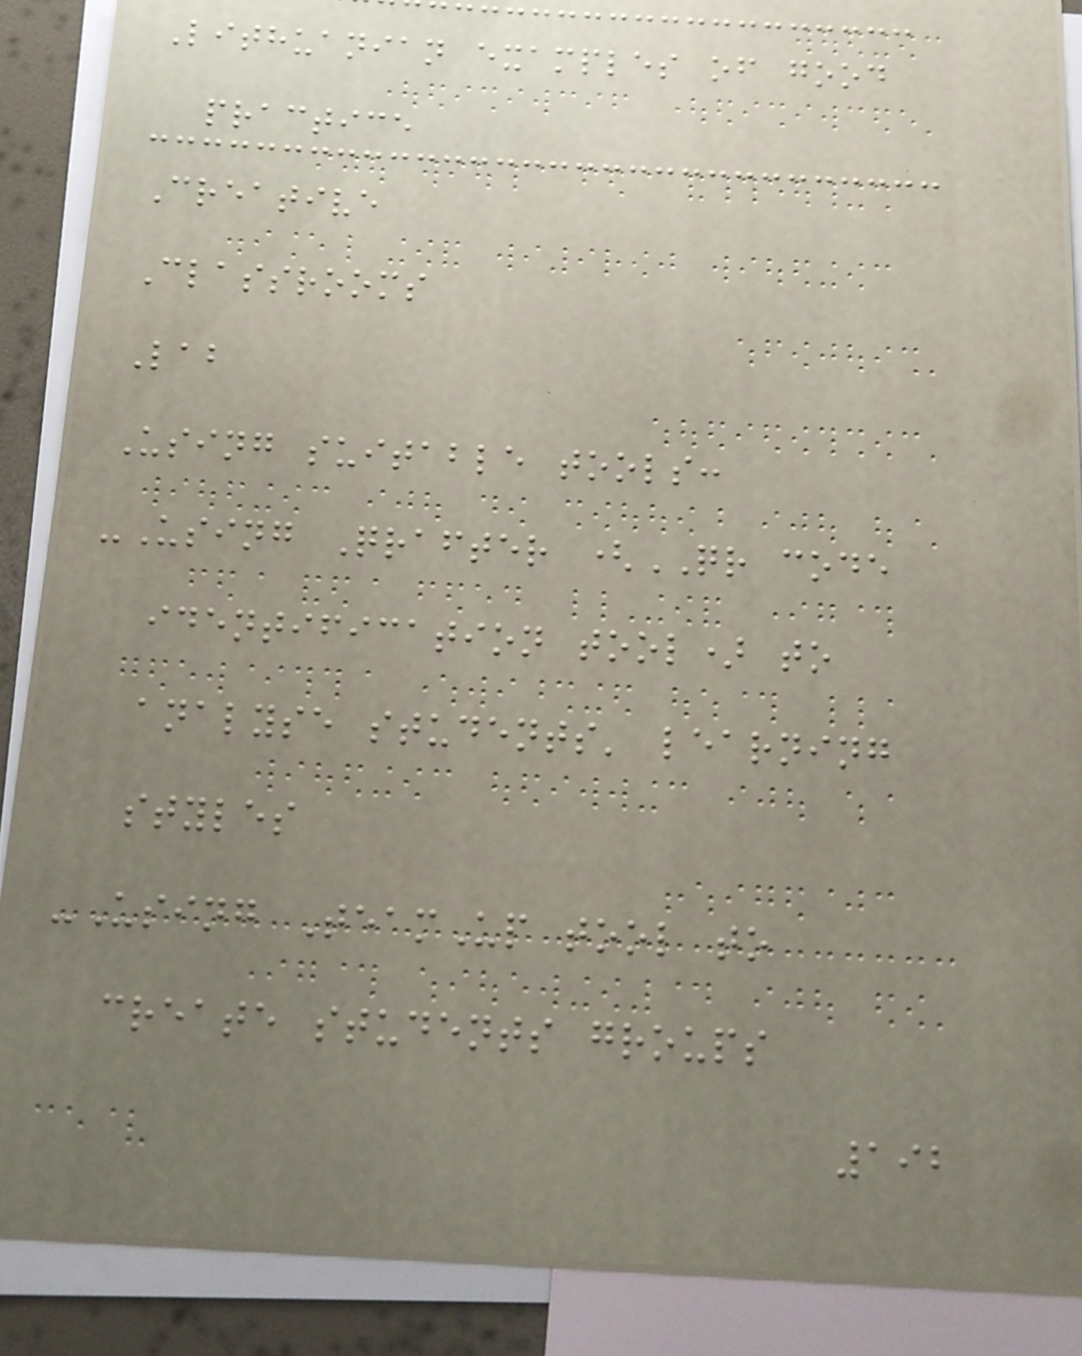Lithuanian examples of good
practice
Creative
Classrooms
Lab
Using suitable tools:
-Using Qrafter (QR code
identification tool) to
analyse students' learning
styles
-Using TeamUp tool to
create students groups
192
